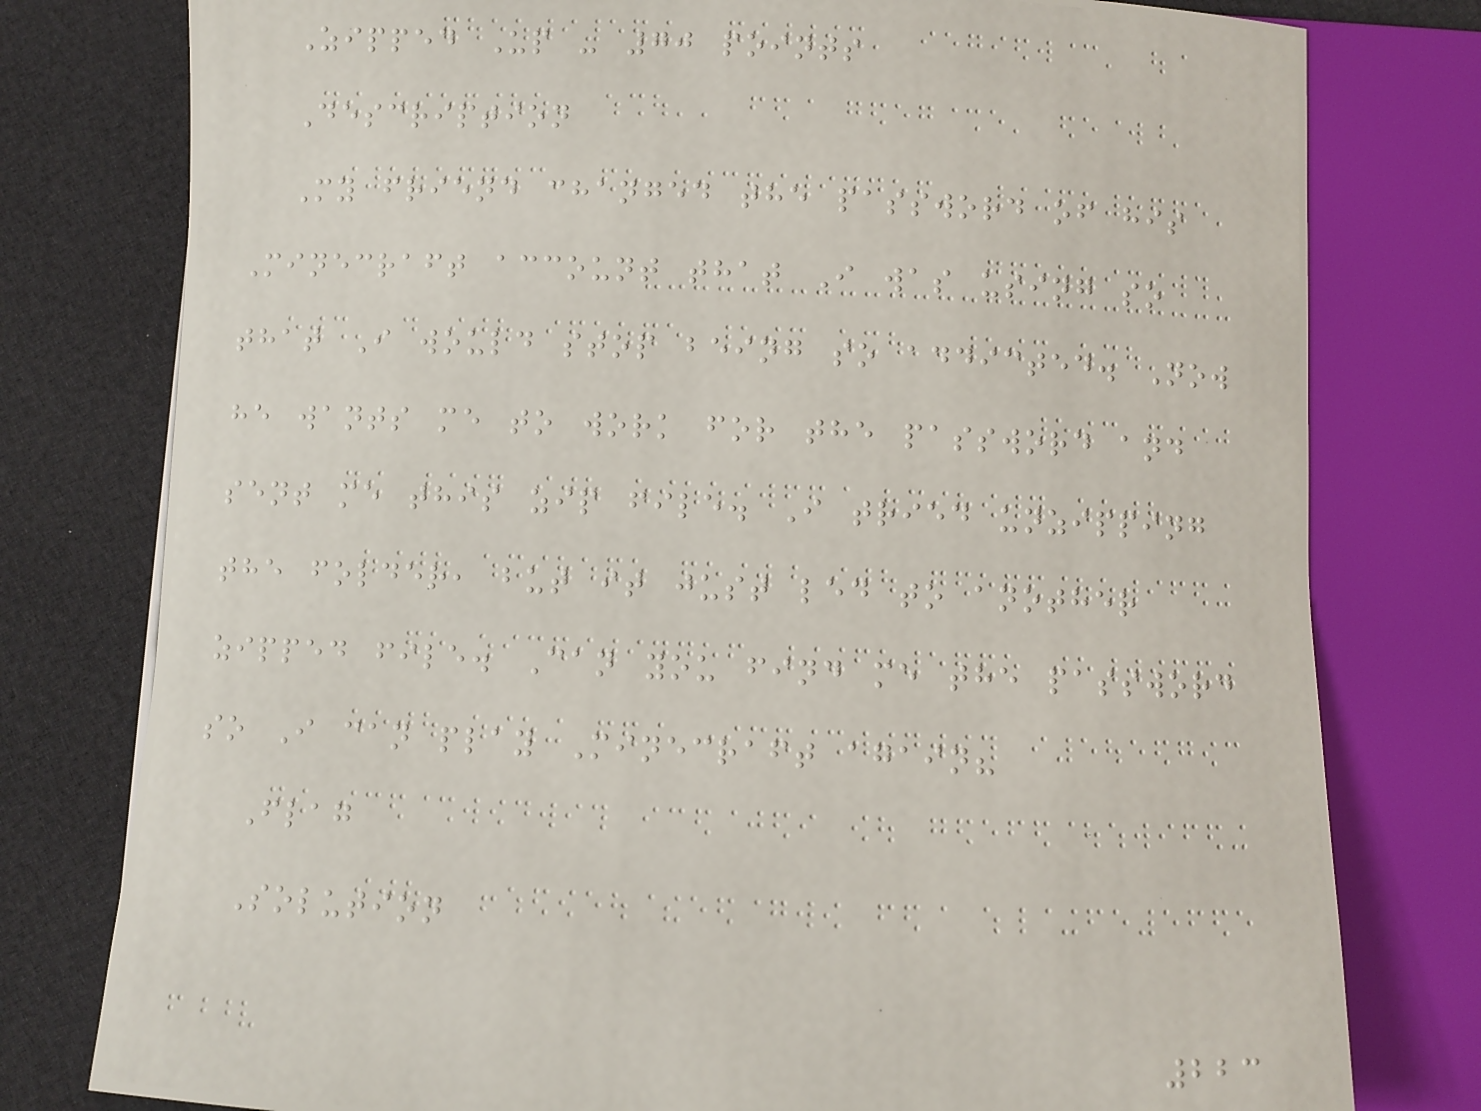Zipped Up - 70 points
Description
My friend changed the password of his
Minecraft account that I was using so
that I would stop being so addicted. Now
he wants me to work for the password and
sent me this zip file. I tried unzipping
the folder, but it just led to another
zipped file. Can you find me the password
so I can play Minecraft again?
Flag
Solution
223
